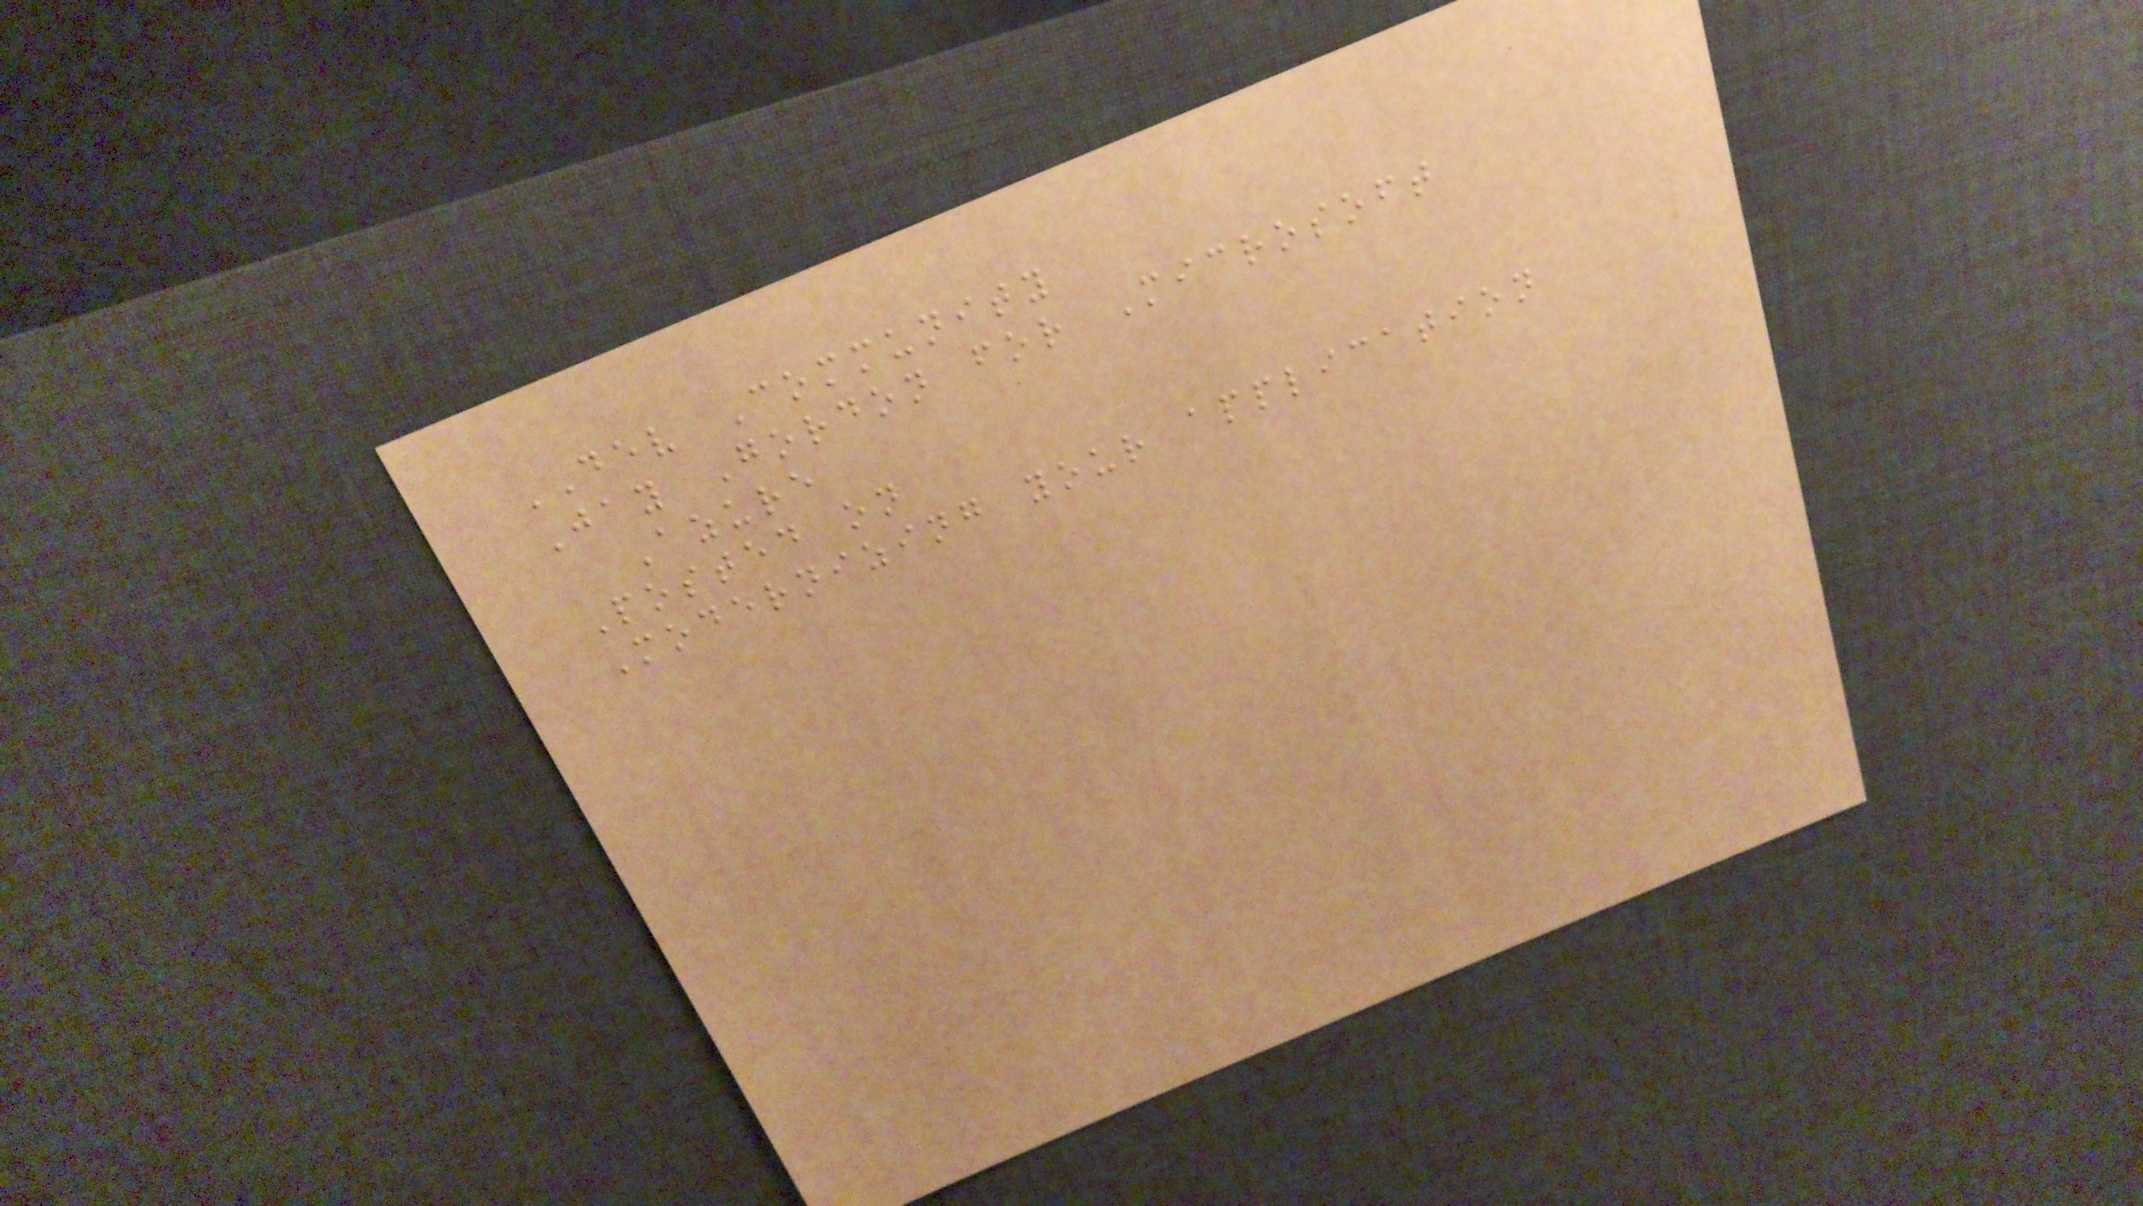DEV Community
Jay Gordon for Microsoft
Azure
Posted on
Modernizing your application
